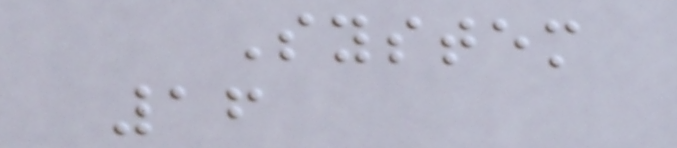System
16
